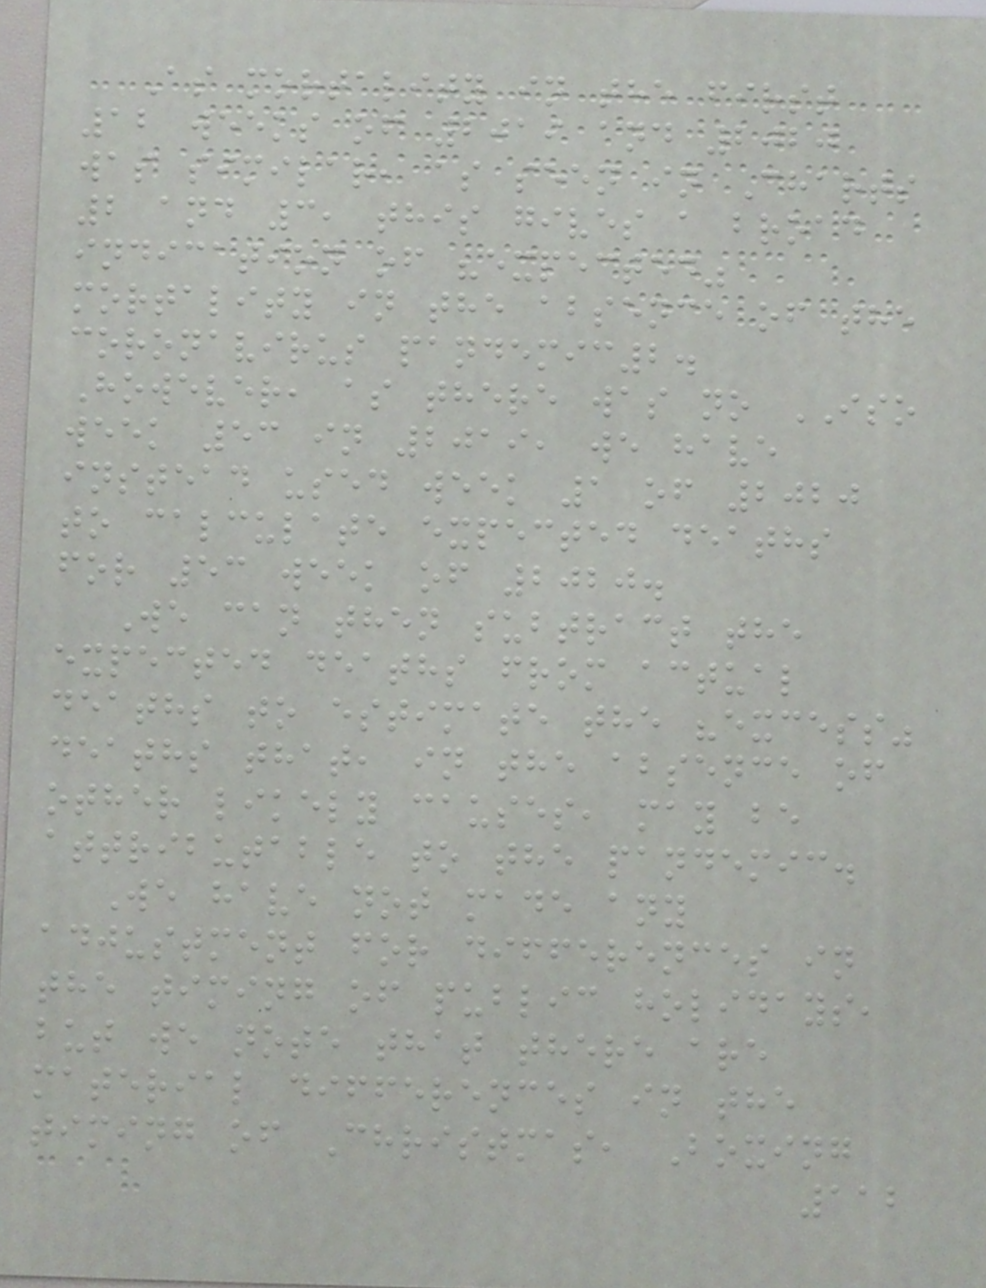As mortality in the first
12 weeks of 2019 and 2020
was similar, as seen in Charts
2 and 3, this gives a broad
indication of "expected"
mortality in the absence of the
coronavirus pandemic2.
However, as there was no ISO
week 53 in 2019, we have
instead used week 1 of 2020
to calculate expected deaths
for 53 week of 2020.
We can then subtract the
expected deaths from actual
deaths to estimate the "excess"
deaths that, in the absence of
other likely causes, may be
attributable to the pandemic.
We have not made any
adjustment for differences in
the timing of public holidays,
but we note that there are
material differences in the
timing of Christmas, Boxing
112
